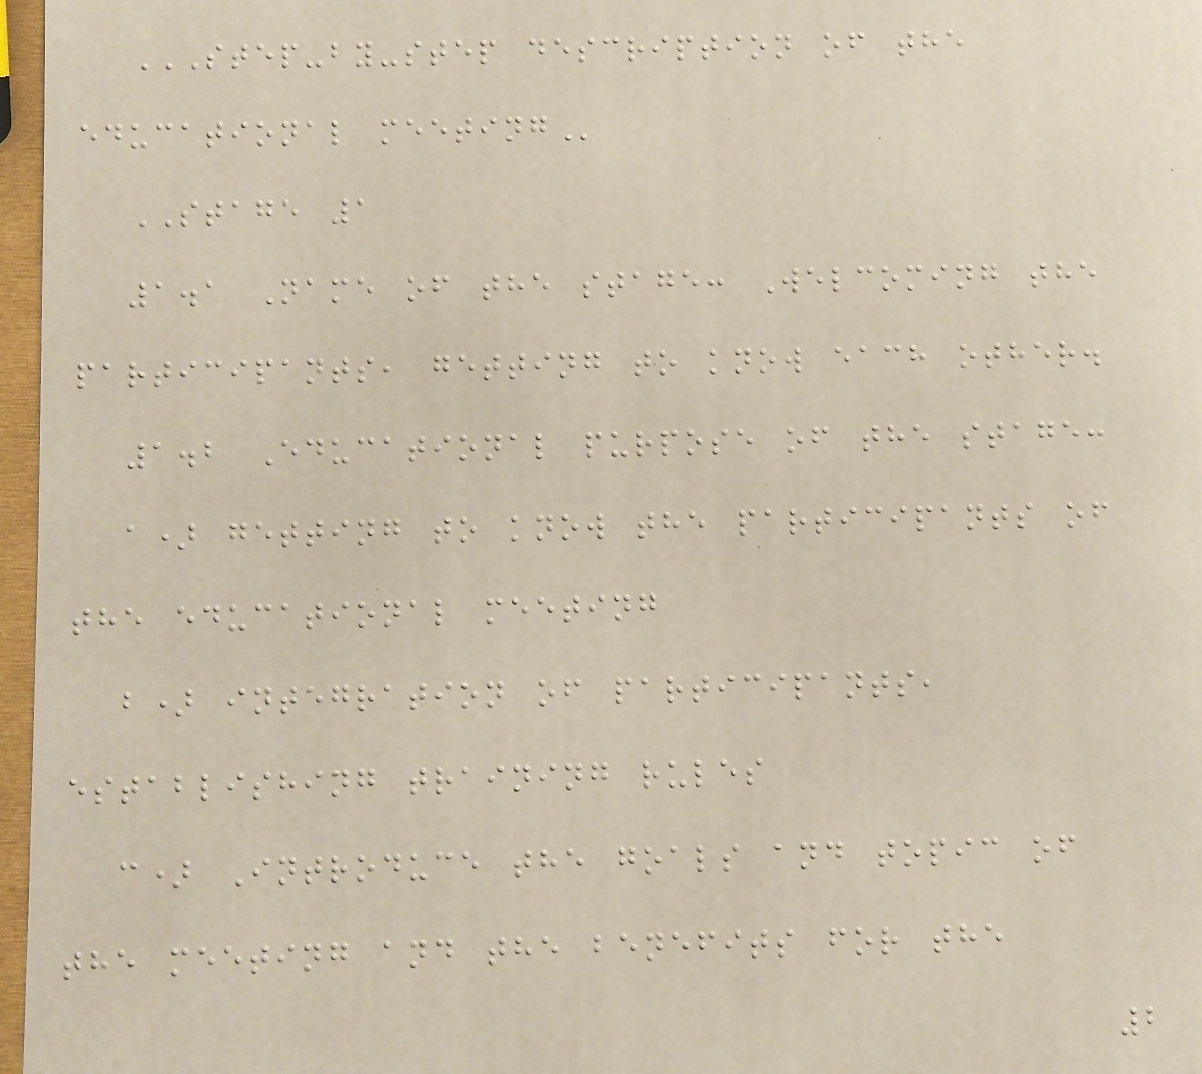STEP-BY-STEP DESCRIPTION OF THE
EDUCATIONAL MEETING
STAGE 1
1.1 Name of the stage: Welcoming the
participants, getting to know each other.
1.2 Educational purpose of the stage:
a) getting to know the participants of
the educational meeting
b) integration of participants,
establishing training rules
c) Introduce the goals and topic of
the meeting and the benefits for the
2
